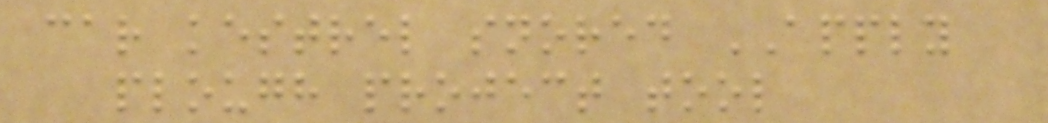car kestrel snored APPLY
plough project tool
